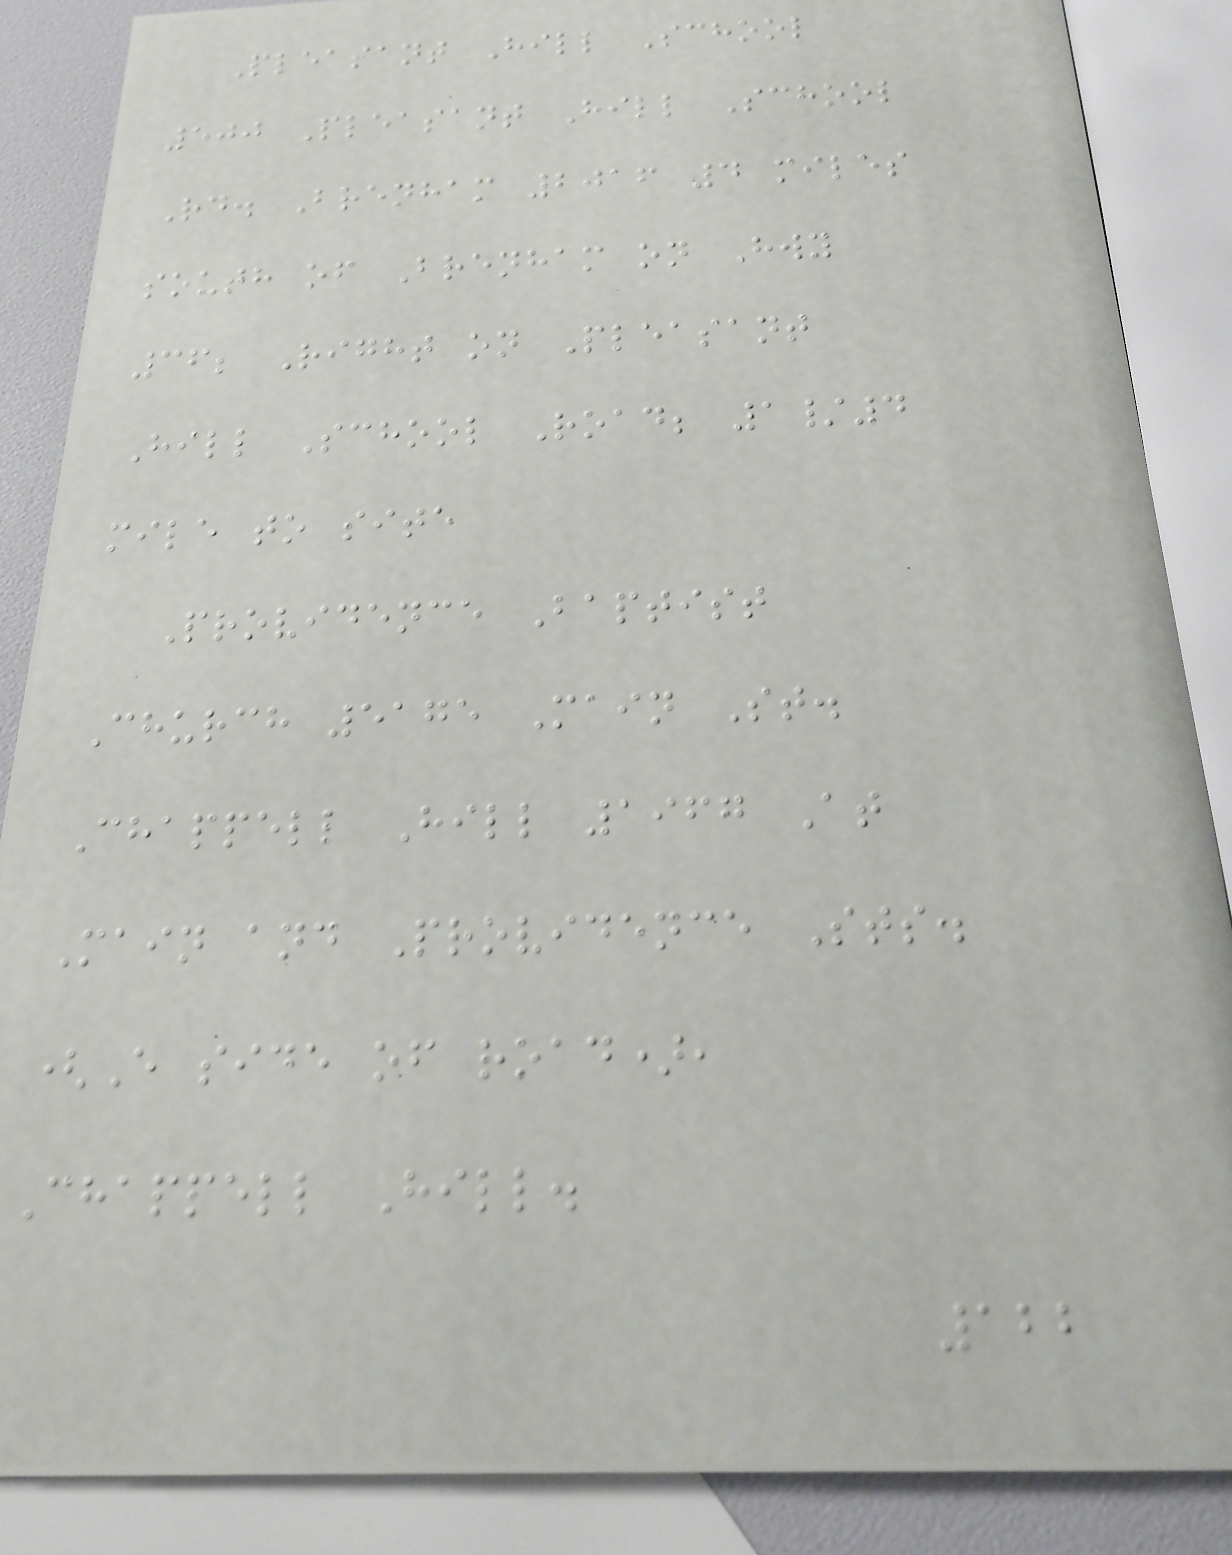Pleasant Hill School
500 Pleasant Hill School
Rd. Brenham 2016 4 miles
south of Brenham on Hwy
36; Right on Pleasant
Hill School Road; 1/4
mile to site
Providence Baptist
Church 5175 Main St.
Chappell Hill 1967 At
Main and Providence Sts.
(E side of road),
Chappell Hill.
122
